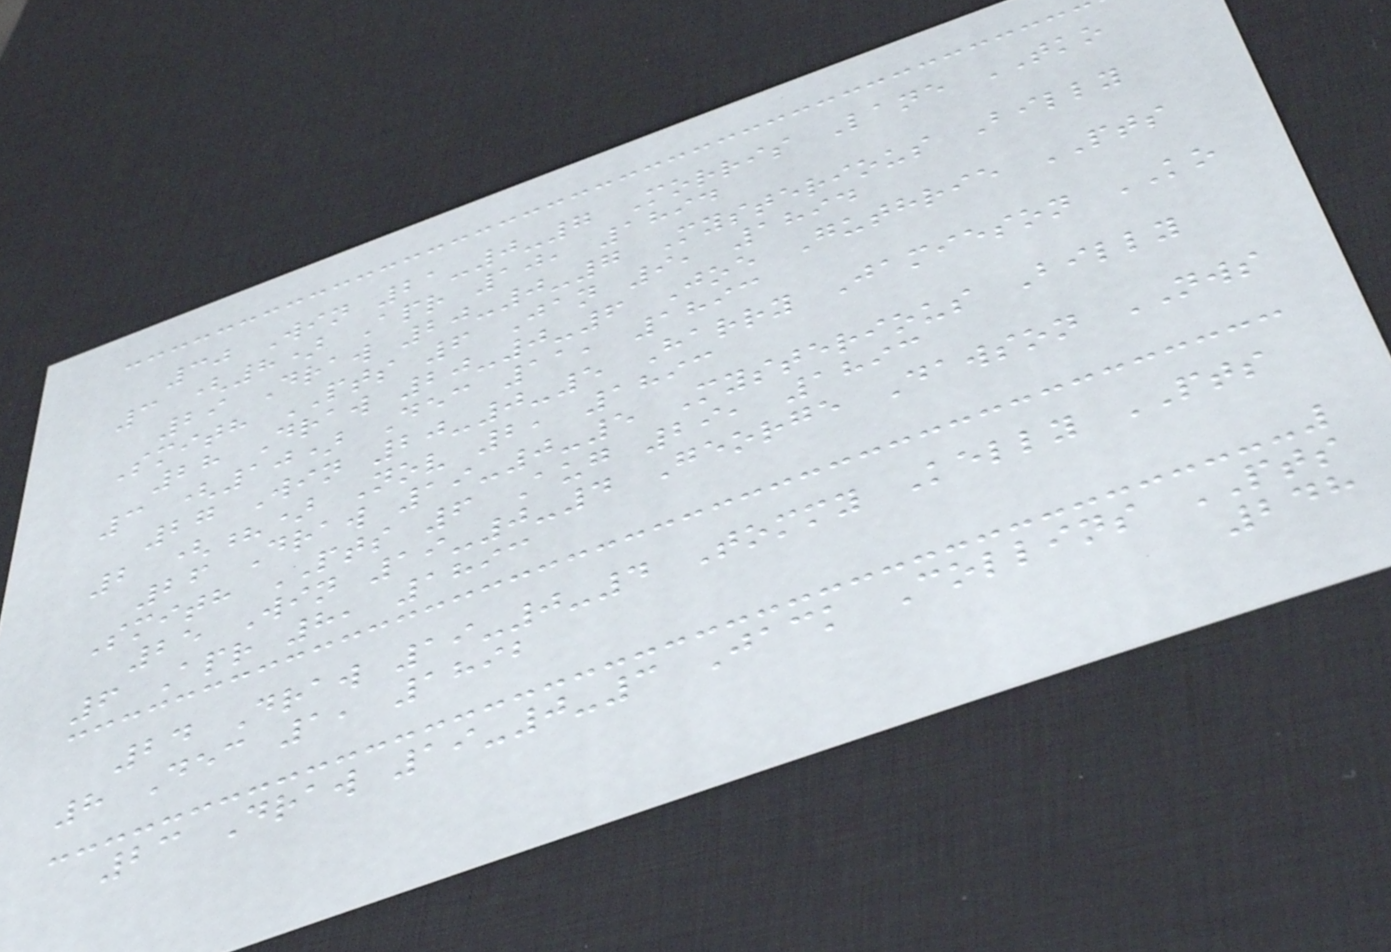30 Win 21-0-7 Morris Lane TKO
3 (8) Apr 10, 1894
29 Draw 20-0-7 Mysterious Billy
Smith PTS 6 Jan 9, 1894
28 Draw 20-0-6 Joe Guthrie PTS
3 (10) Dec 11, 1893
27 Win 20-0-5 Harry Jamieson KO
2 (?) Nov 2, 1893
26 Draw 19-0-5 Mysterious Billy
Smith PTS 6 Aug 29, 1893
25 Win 19-0-4 George Dawson NWS
6 Apr 8, 1893
24 Draw 19-0-4 Tommy Kelly PTS
8 Dec 1, 1892
23 Draw 19-0-3 Jack Collins PTS
248
